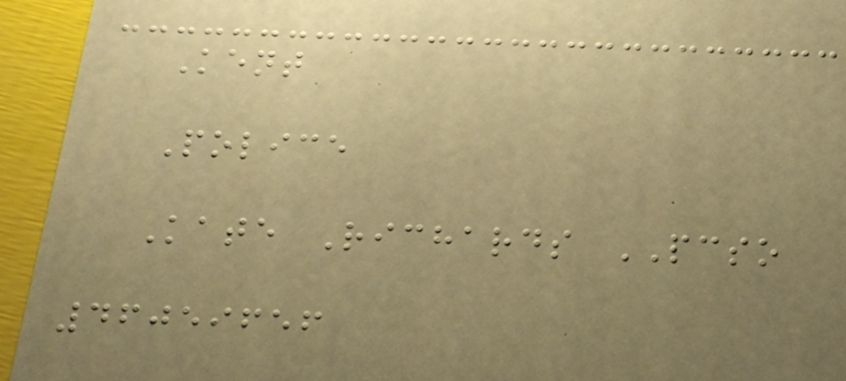Kent
Police
Kate Richards PCSO
46059656
